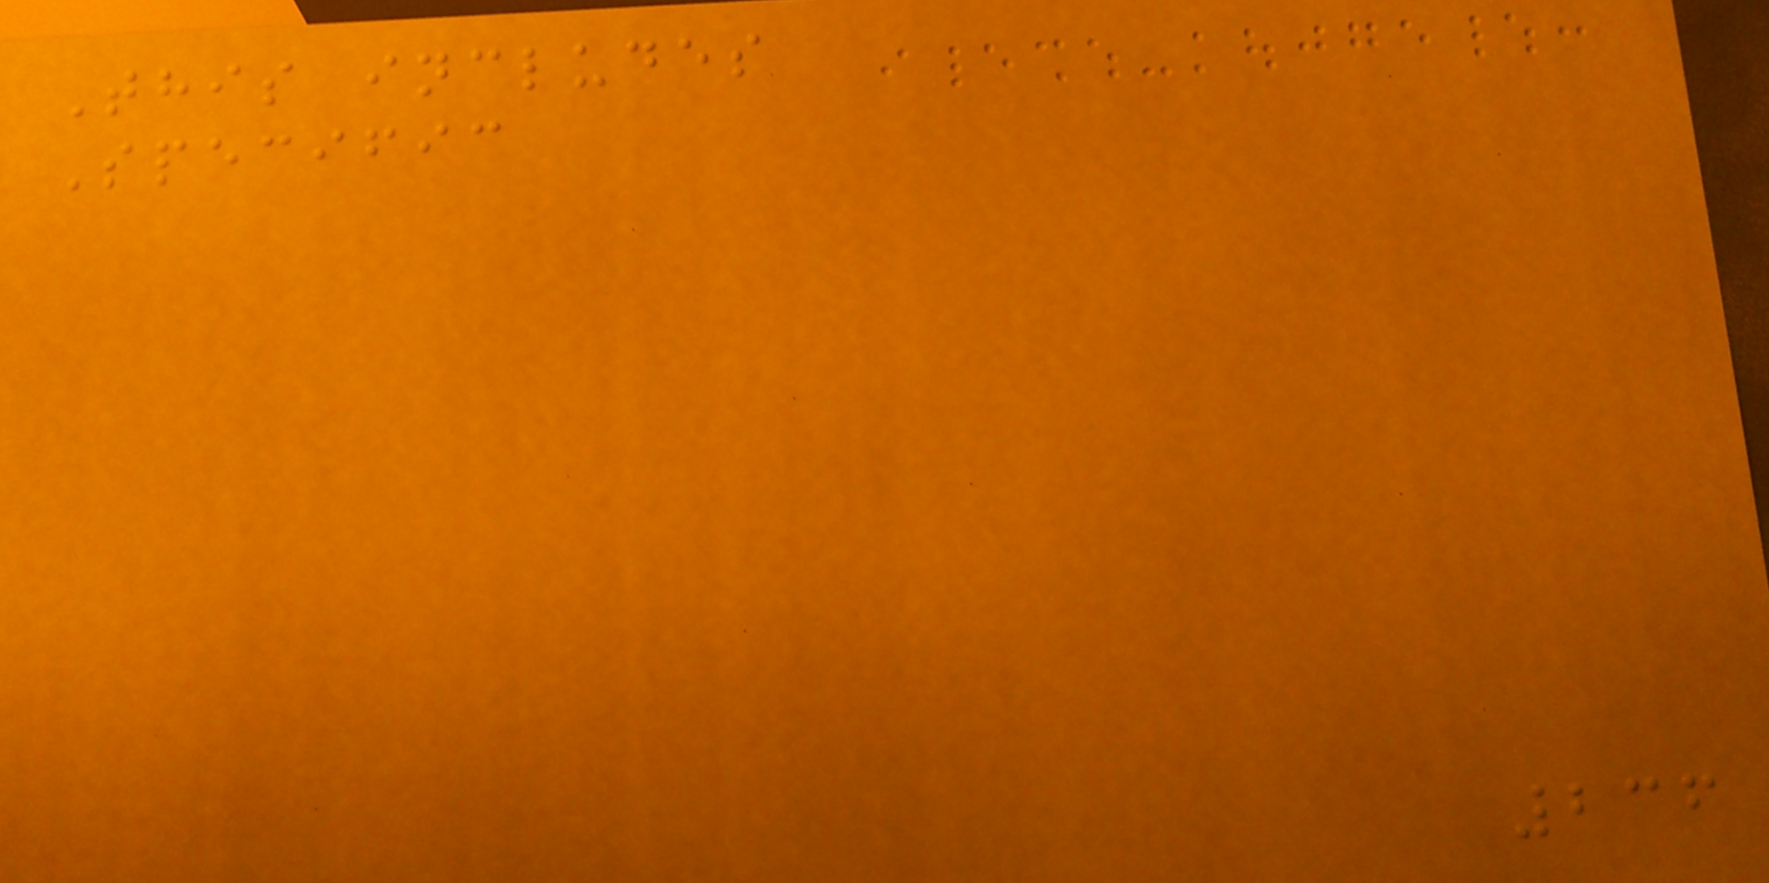This includes
Specific
236
